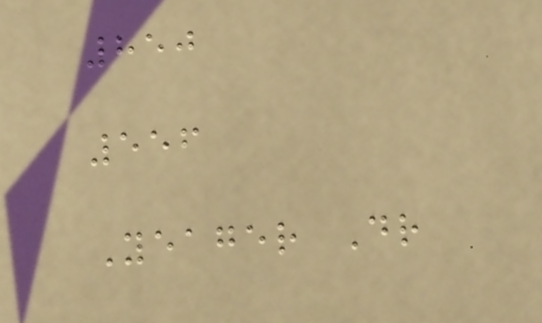850
556
Yeager Dr
